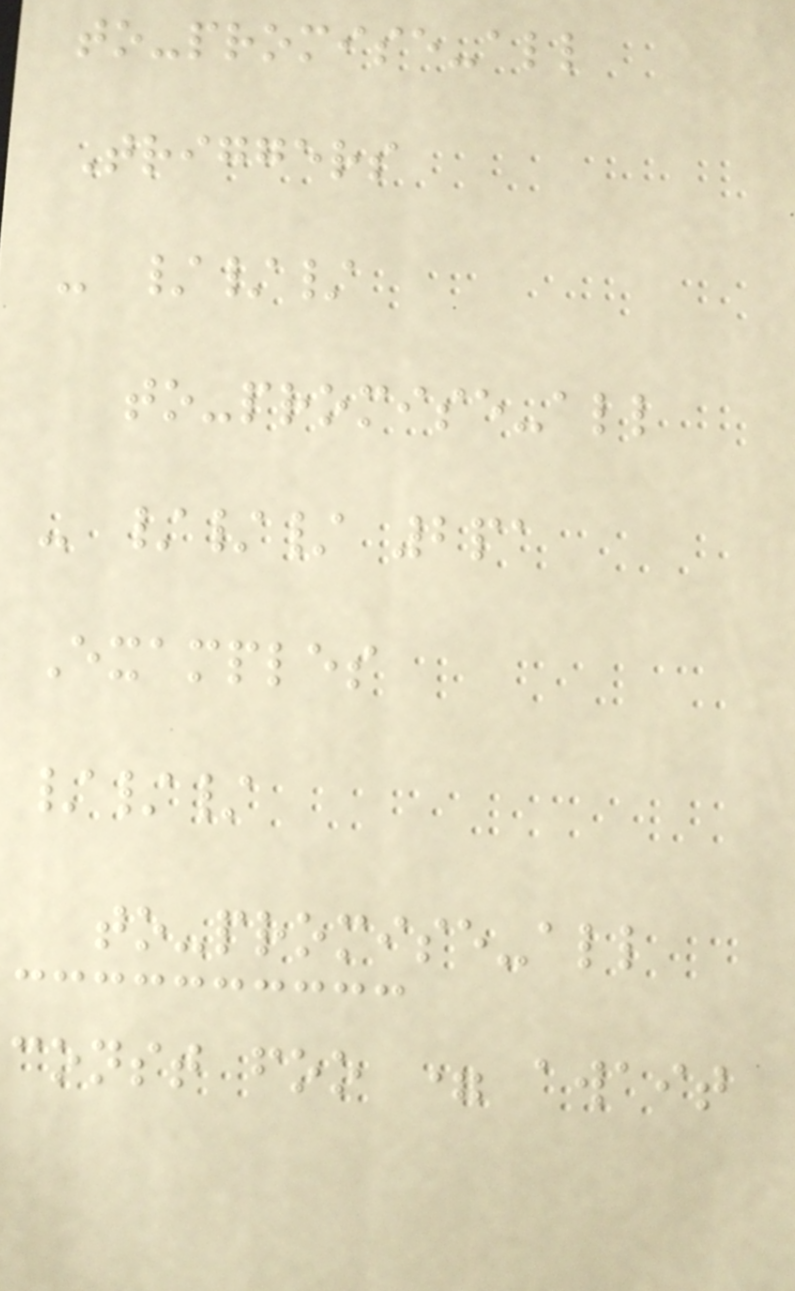to-promise-all
Triggers
- ///
to-promise-all
- /// 2pa
Examples
///
to-promise-all
const foo = await
